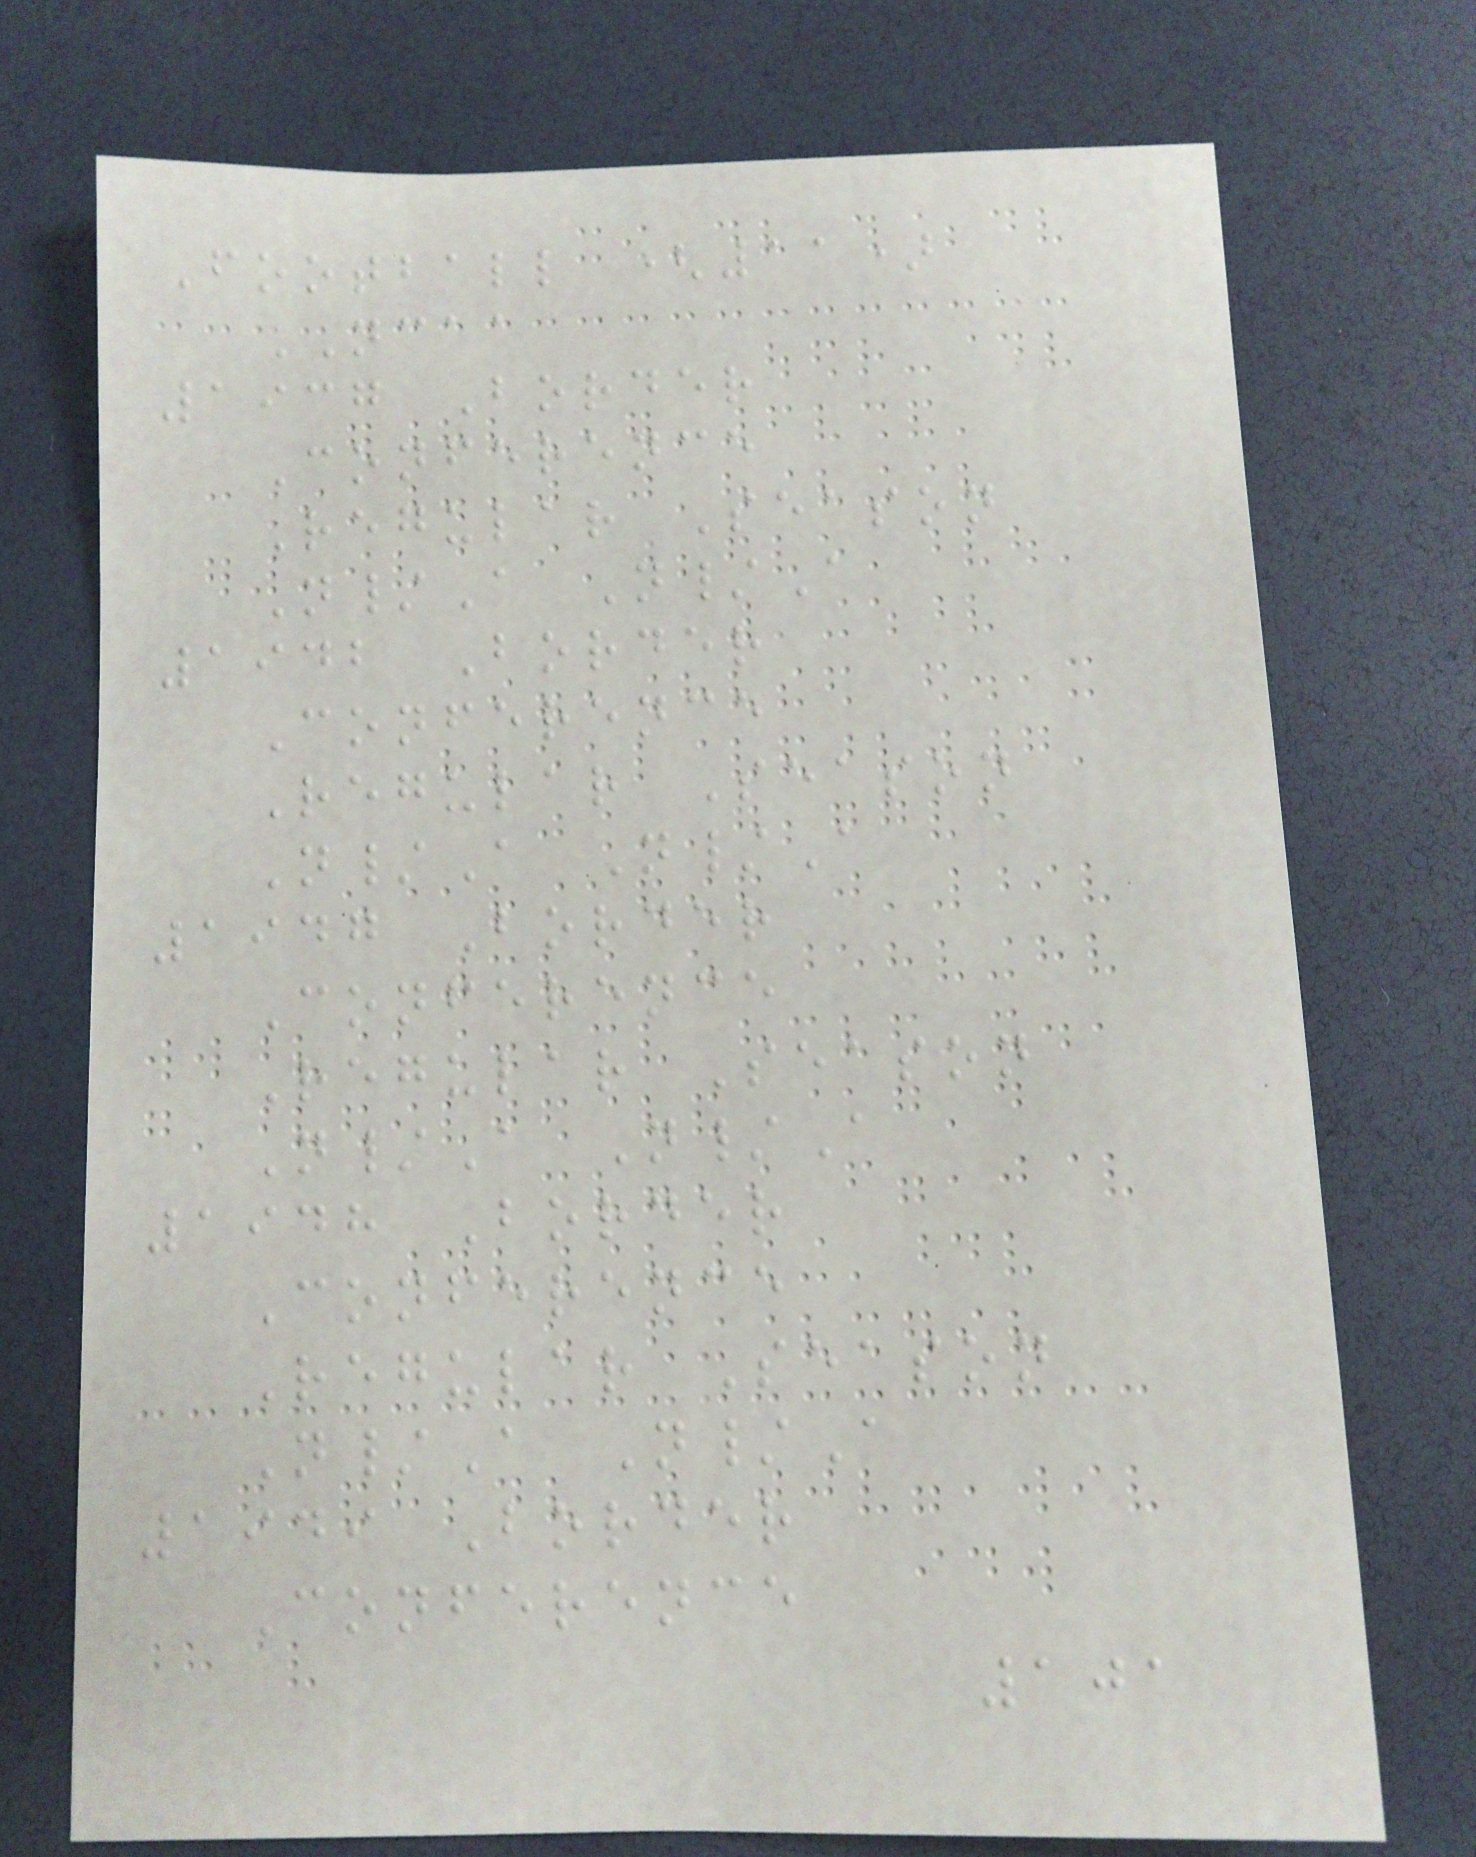Football (11)
NCAA
1937 Border
Conference
Regular Season
N/A N/A
1942 Border
Conference
Regular Season
N/A N/A
1947 Border
Conference
Regular Season
N/A N/A
1948 Border
Conference
Regular Season
N/A N/A
1949 Border
Conference
101
